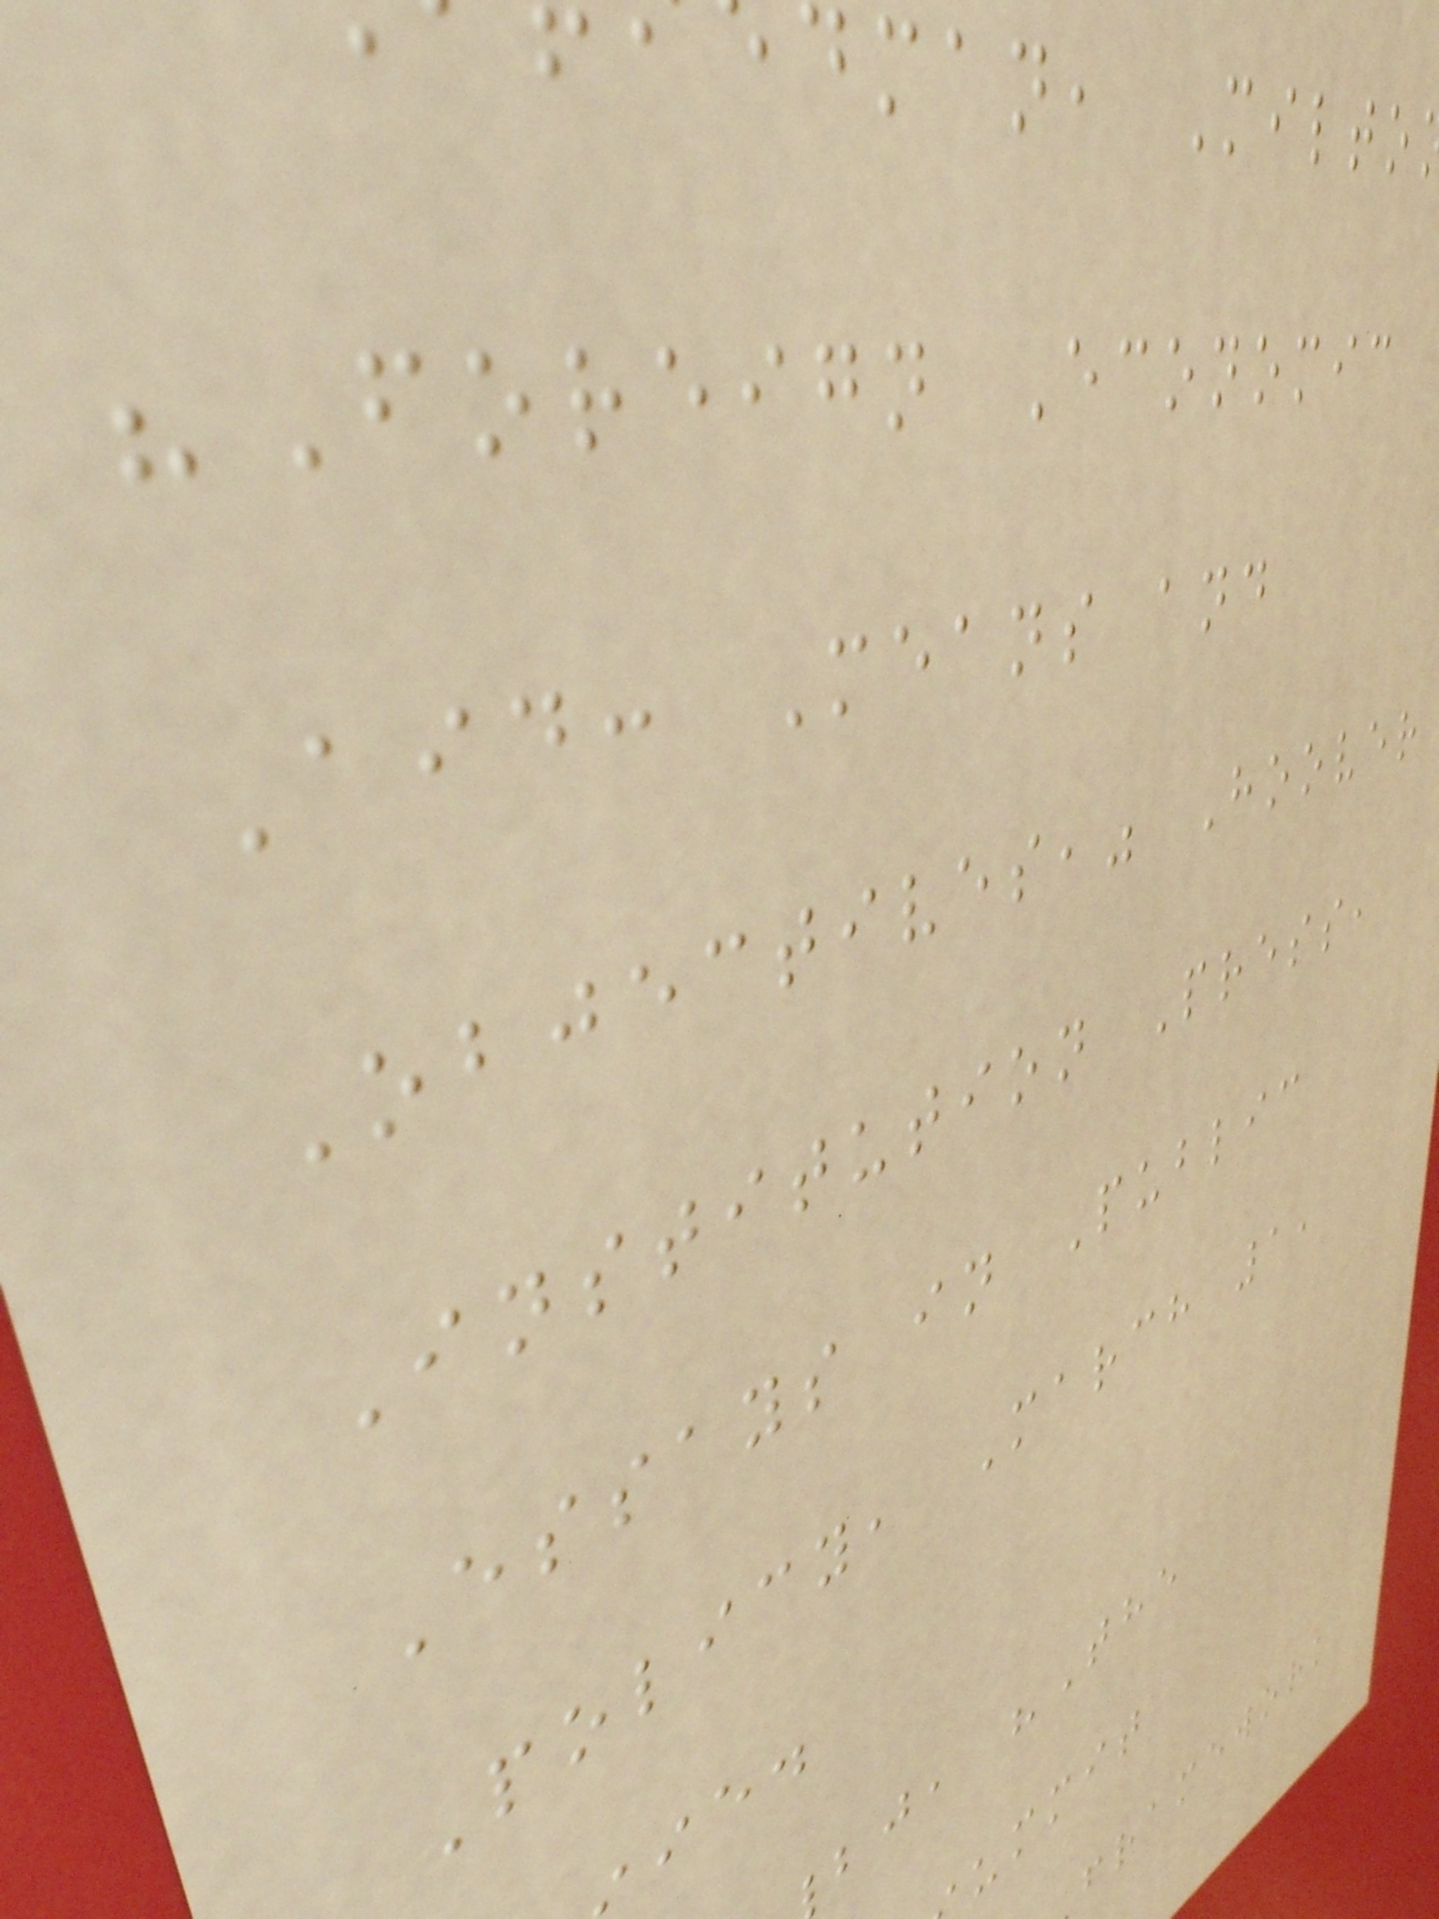dman, Milto
"Foreign Economic
Aid: Means and
Objectives," Hoover
Institution Press,
Essays in Public
Policy, March 1,
bj, "The
ummit
framework
